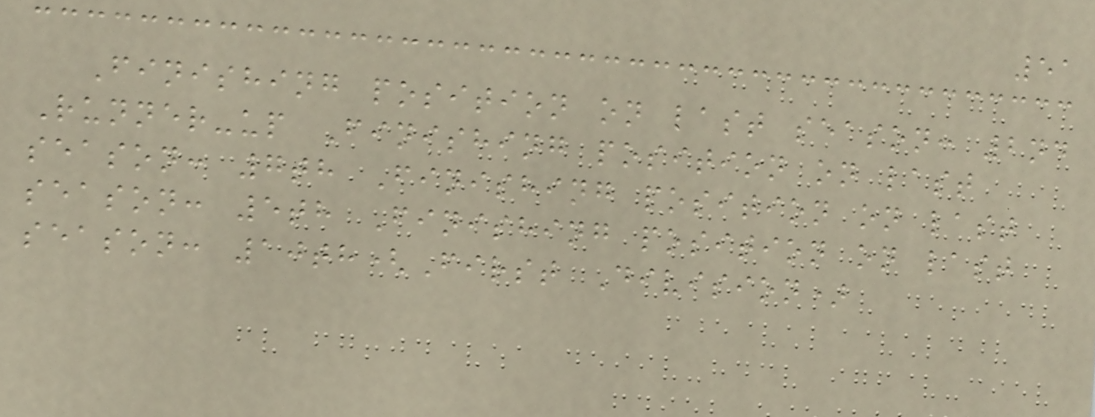51
Finishing position on last season: 2nd
Runner-up Finishing position on last
season: 7th Finishing position on last
season: 5th Finishing position on last
season: 10th(First Division)
